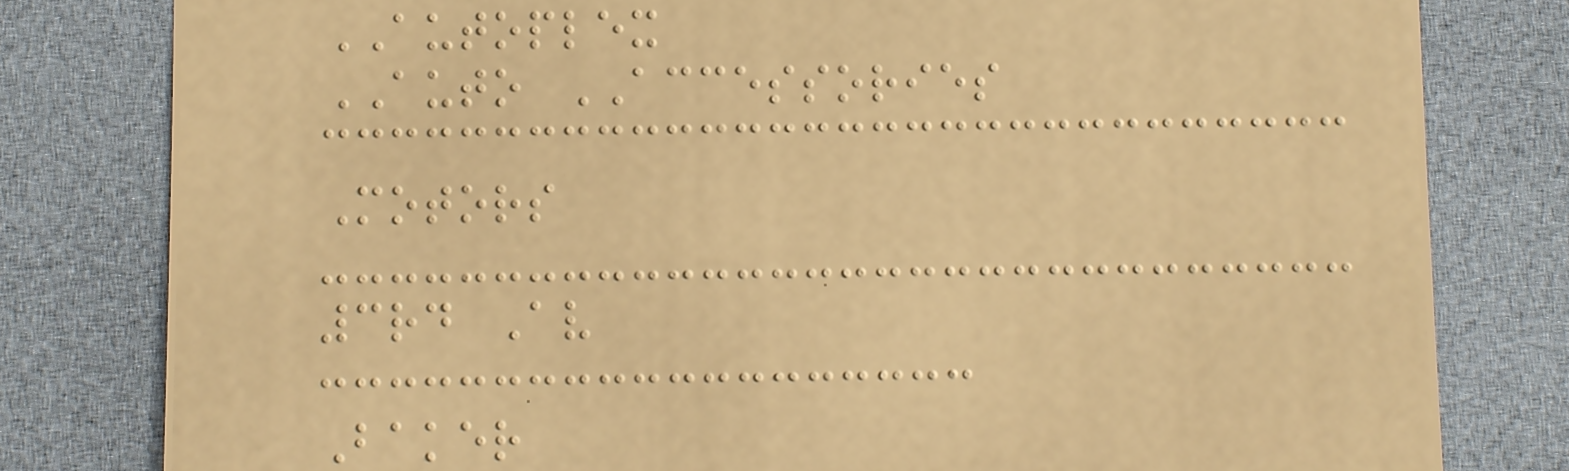AUTOPLEX
AUTO ACCESSORIES
Motors
3rd Av
Baker
